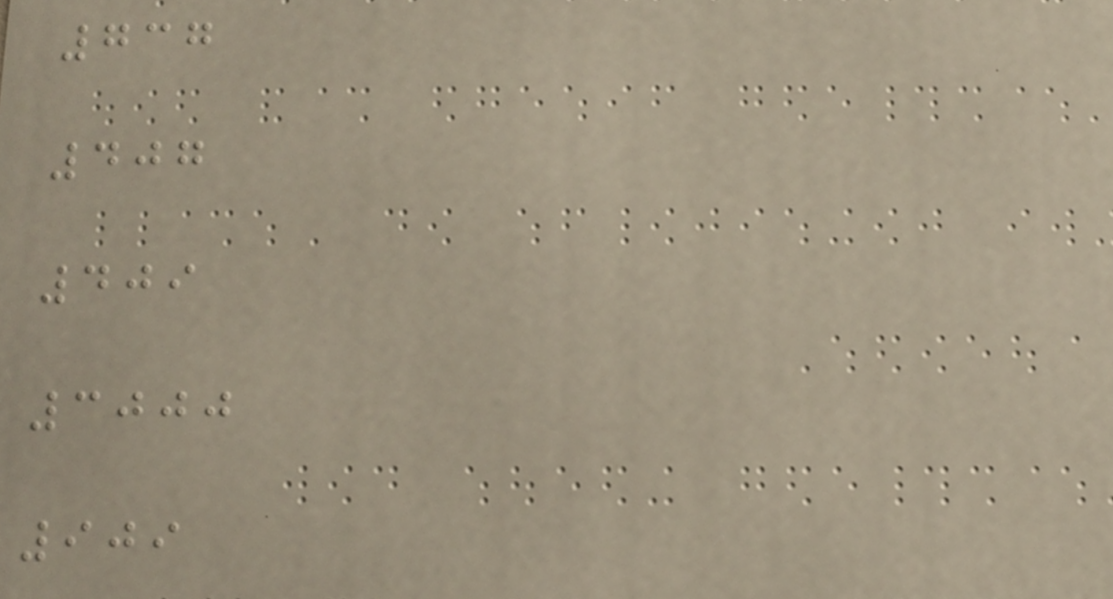737
407
409
3000
909
